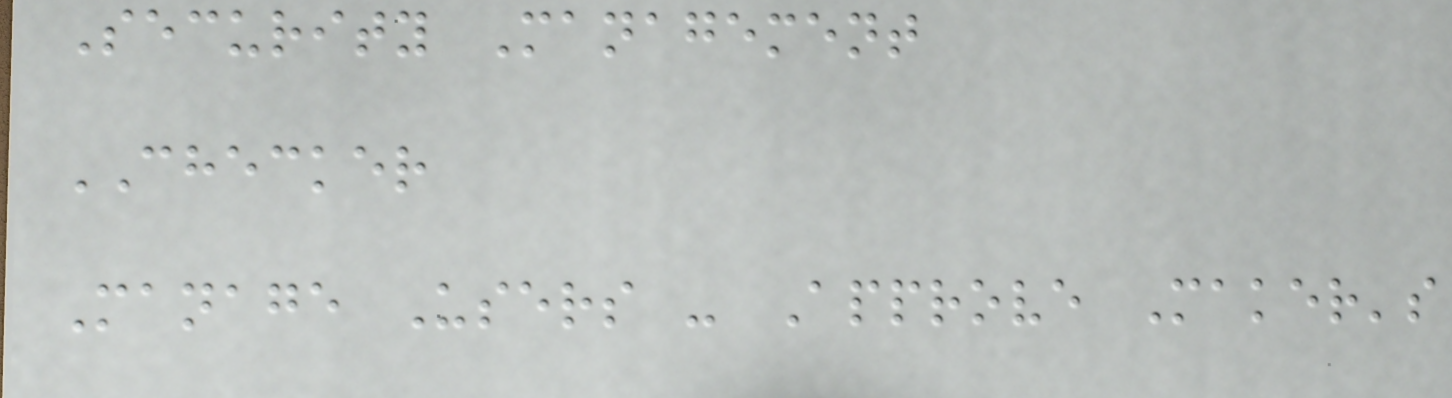Security Management
CHECKER
Manage Users - Approve Maker's
